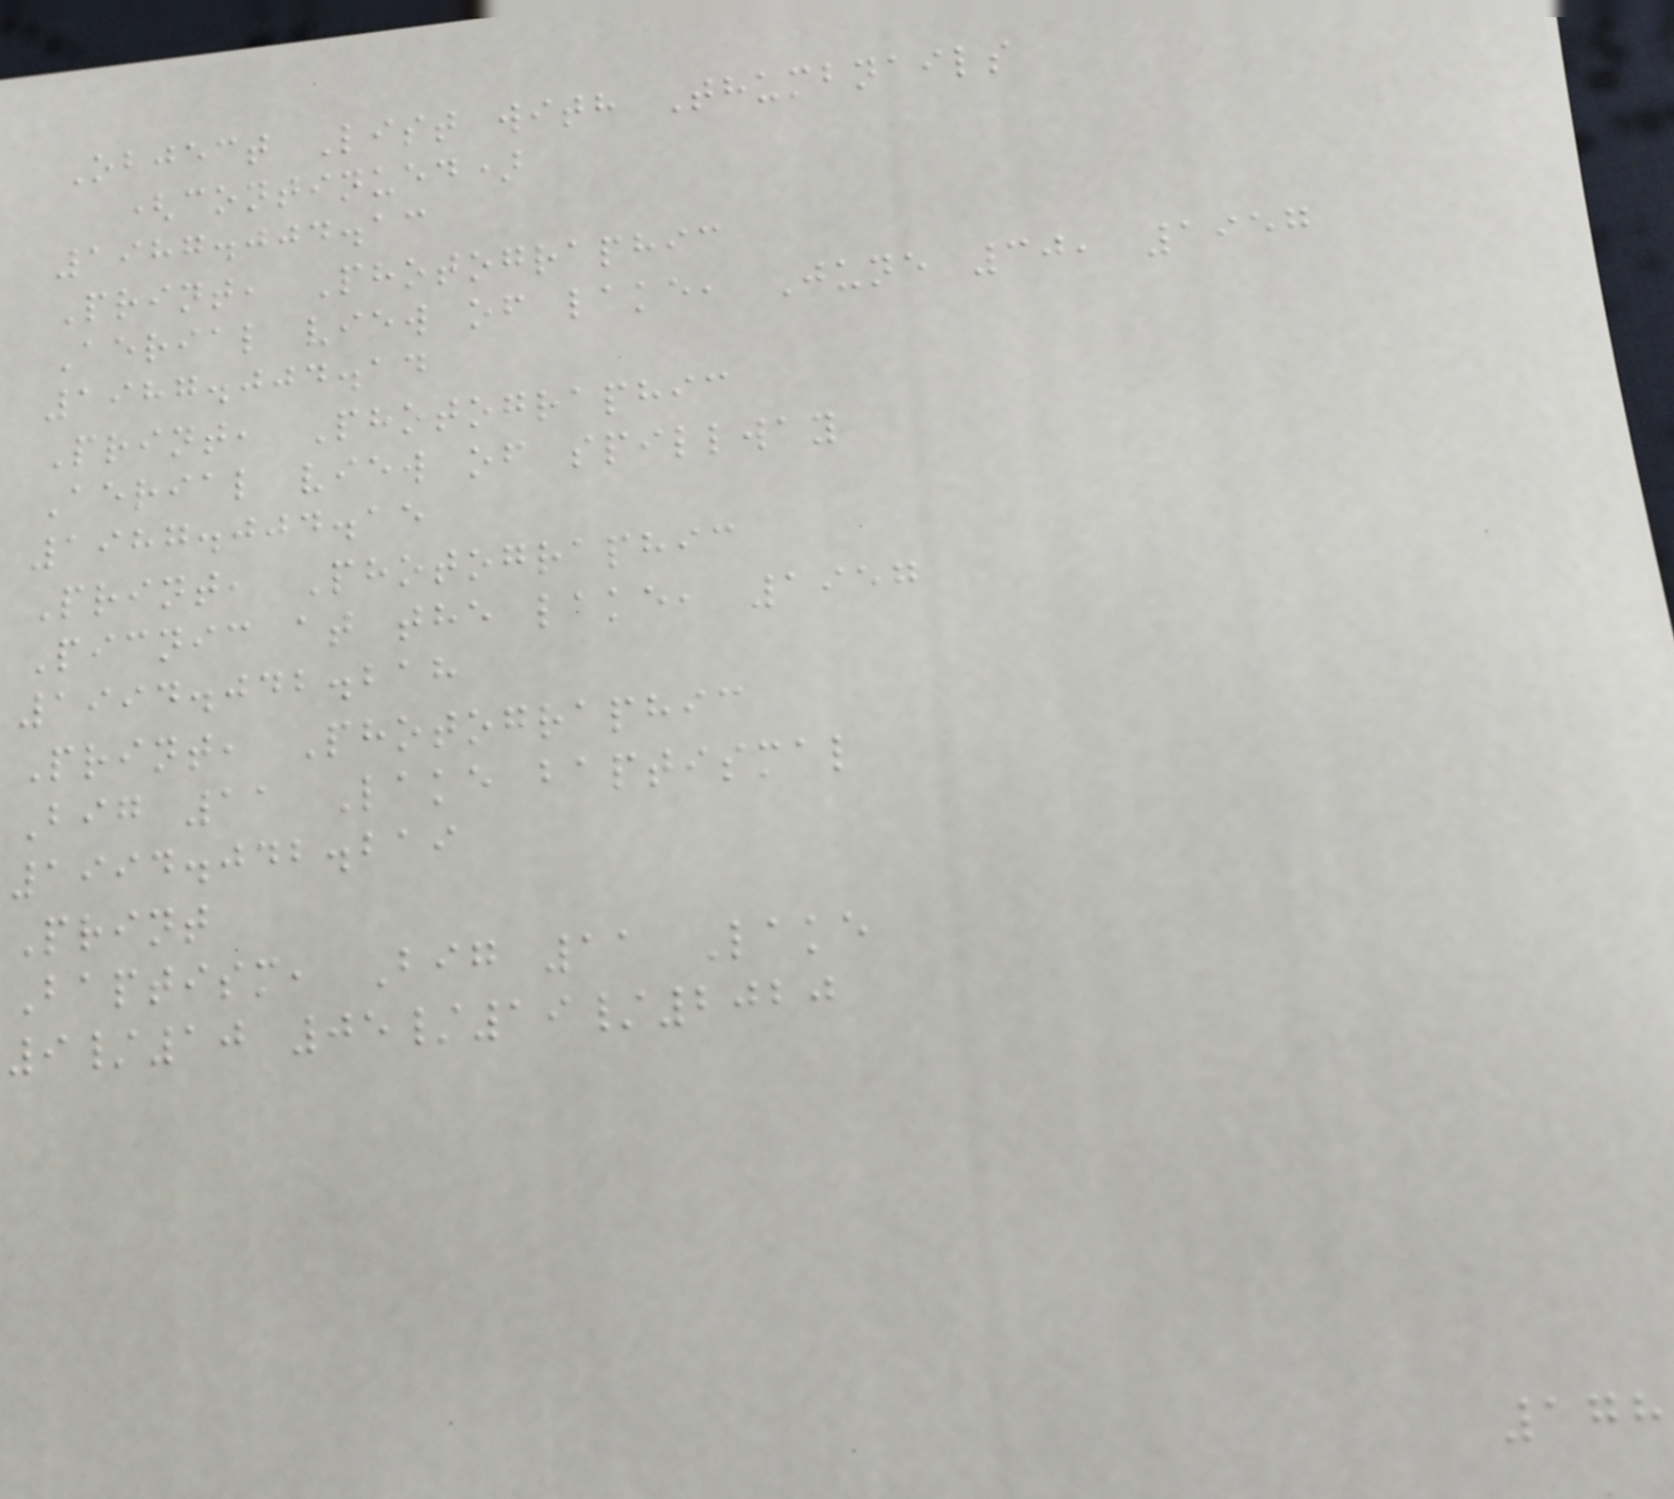Object List with Thumbnails
(continued)
1987.004.13
Print, Photographic
Aerial view of lake, June 30, 1957
1987.004.14
Print, Photographic
Aerial view of spillway
1987.004.15
Print, Photographic
Picnic at the lake, 1957
1994.042.218
Print, Photographic
Big 11 Lake baptismal
1994.042.219
Print
Baptism, Big 11 Lake
9/10 05/19/2020
178
